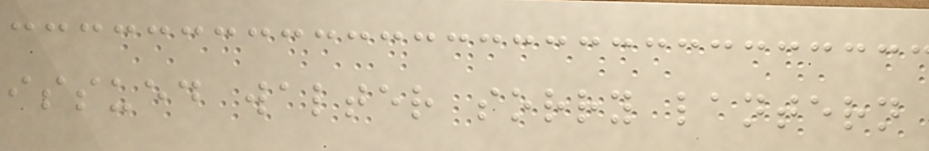issued walter sorry lantern
